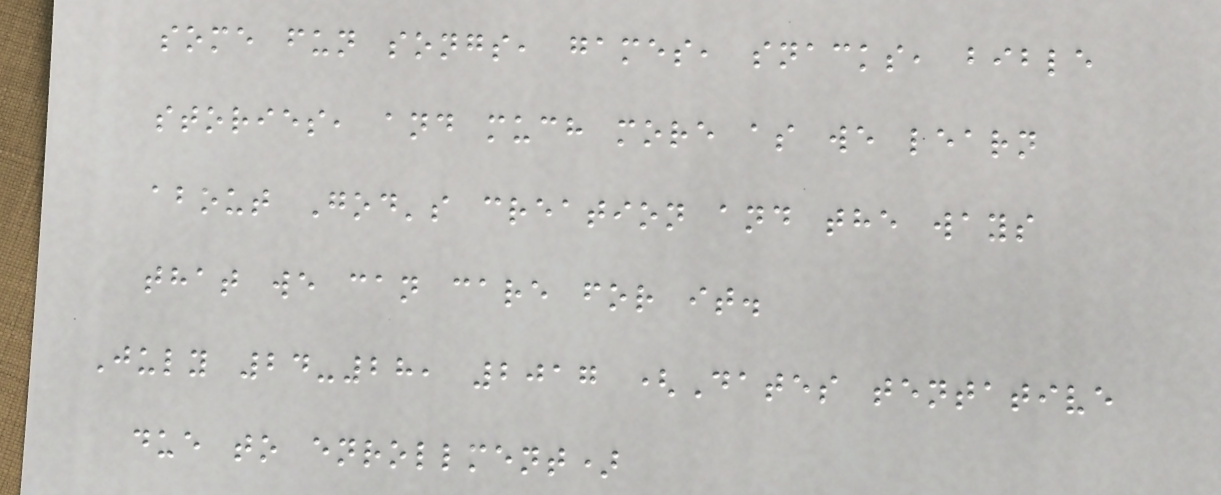some fun songs, games, snacks, bible
stories, and much more as we learn
about God's creation and the ways
that we can care for it.
July 24-28, 2017 (Dates tentative
due to enrollment)
